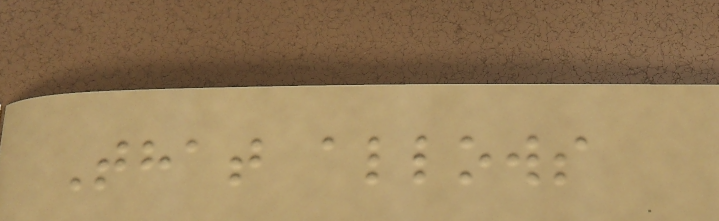That allows
